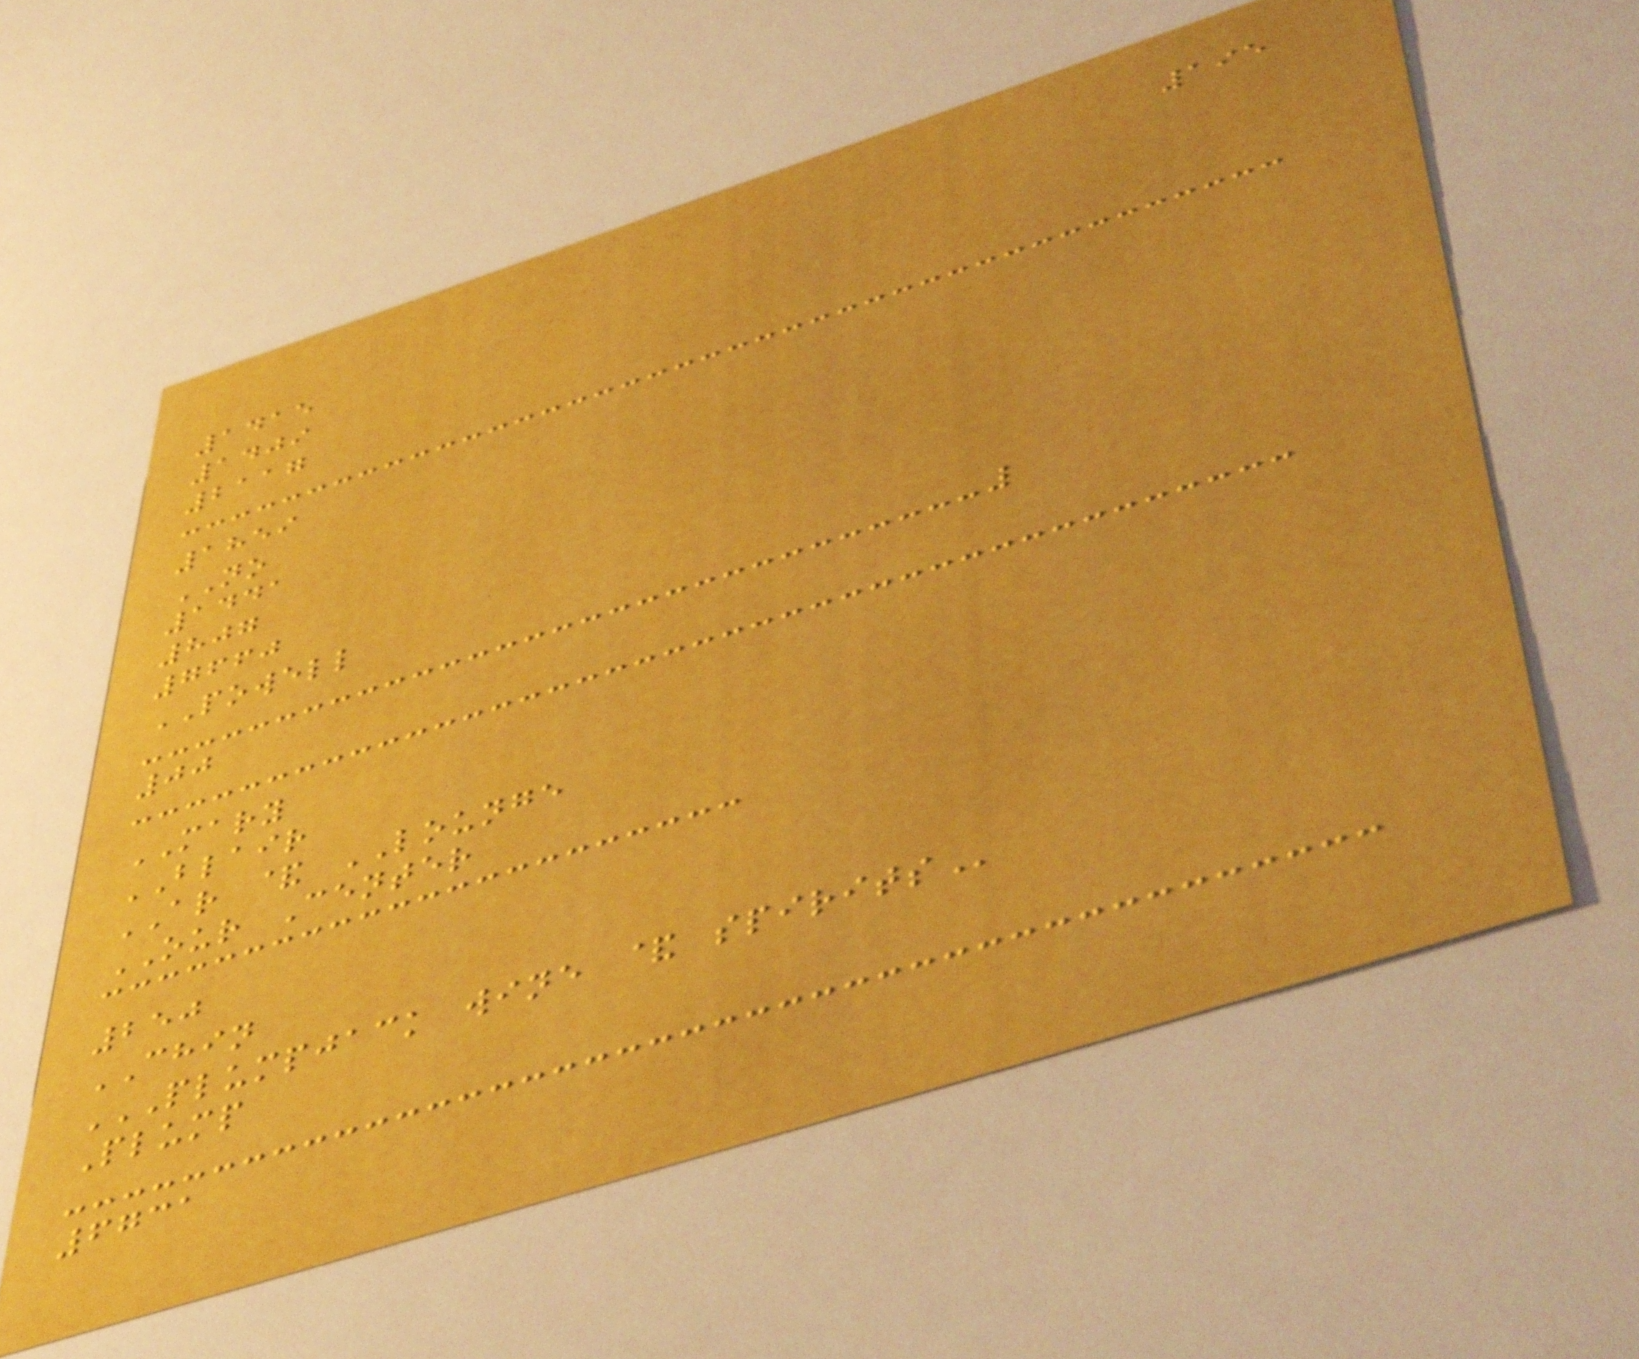195
1415
1409
2117
1859
NO
1441
807
7660
POWELL
00
MARY
BLAIR
AR & LOUNGE
OUR Center
250
CHIN
PLUMPJACK WINE & SPIRITS
Plump
6731
